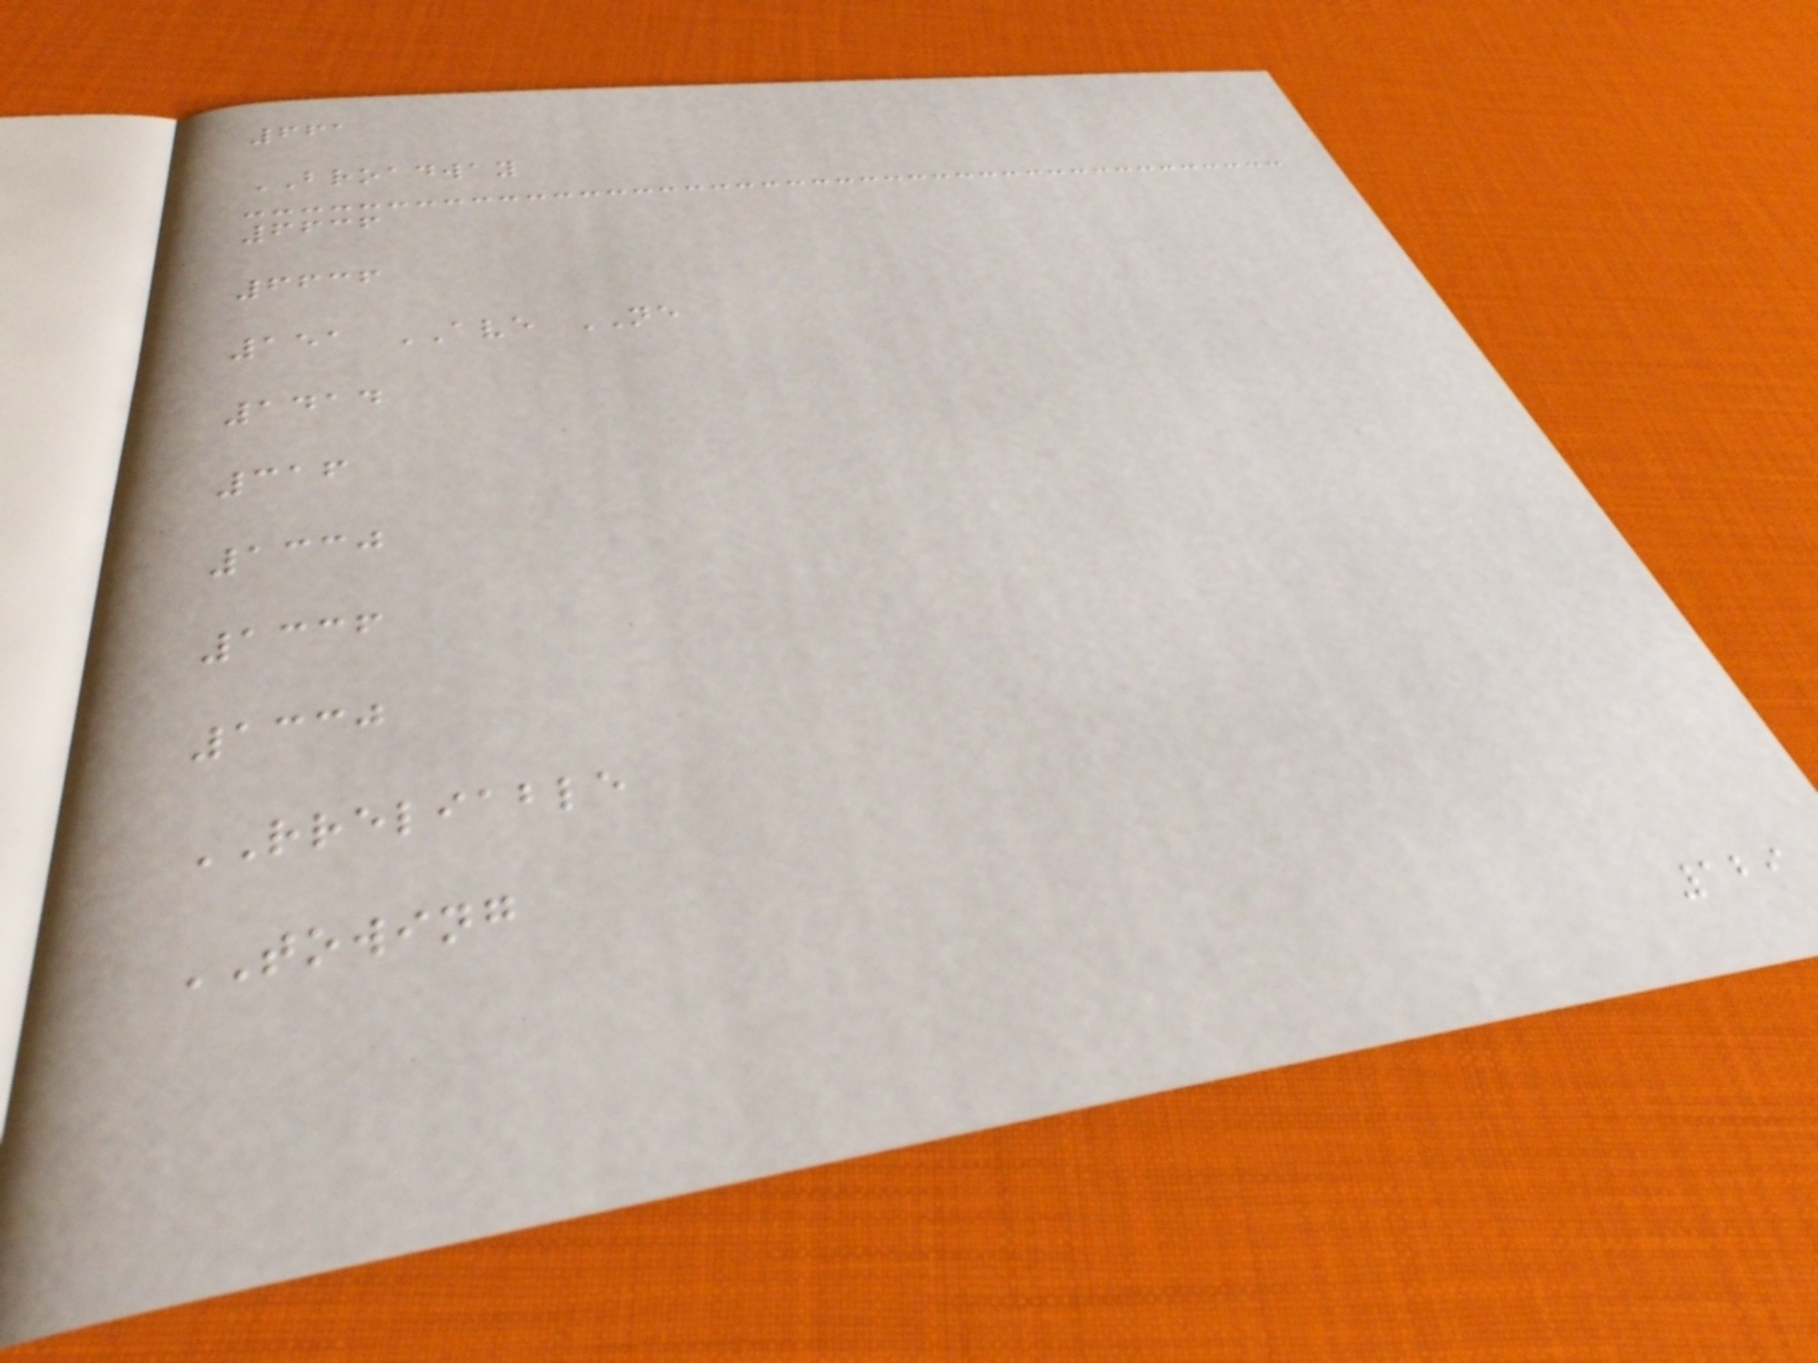661
BROADWAY
6636
6636
151 AVE NE
1414
316
1330
1336
1330
RRELIABLE
TOWING
129
